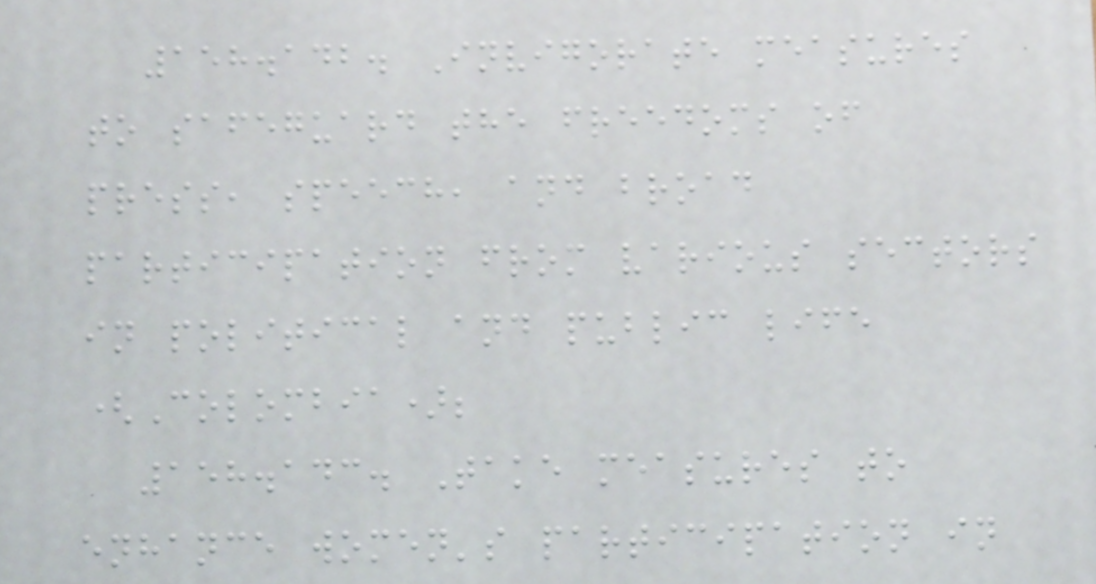158.142. Invigorate measures
to safeguard the freedoms of
press, speech, and broad
participation from various sectors
in political and public life
(Colombia);
158.143. Take measures to
enhance women's participation in
